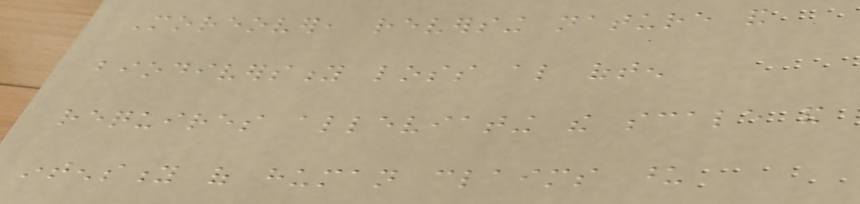Moreover, reversing nature and
biodiversity loss also often
requires alleviating the scale and
intensity of human claims upon
